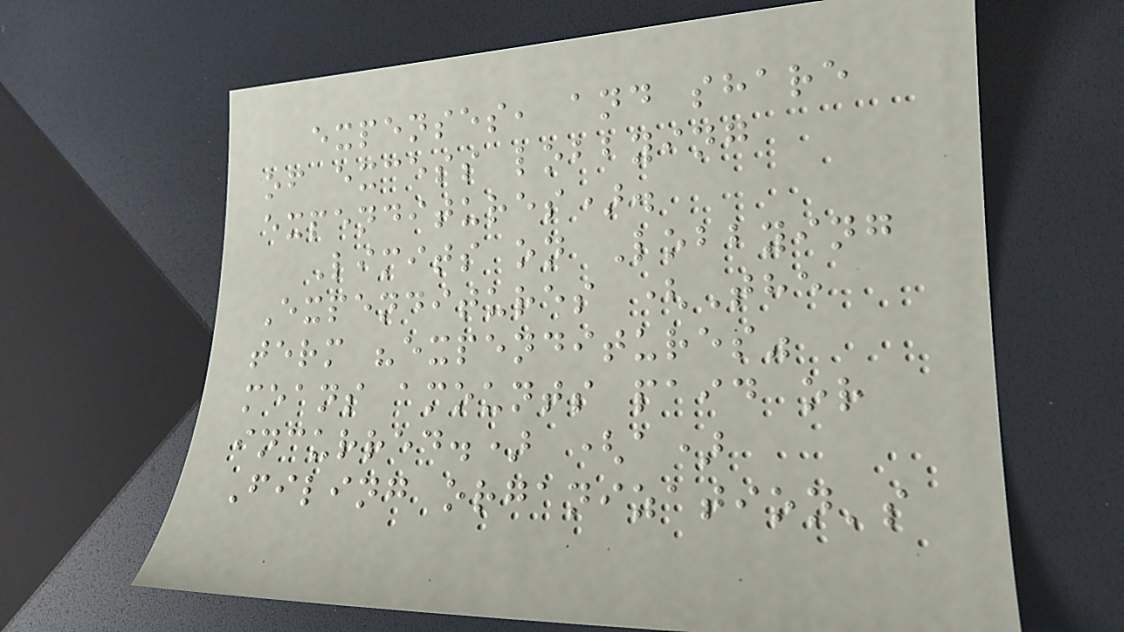expenses, and share
of excess lobbying
expenditures).
Limits on Lobbying
Expenditures (The
term "expenditures"
means amounts paid or
incurred.) (a)
Filing organization's
